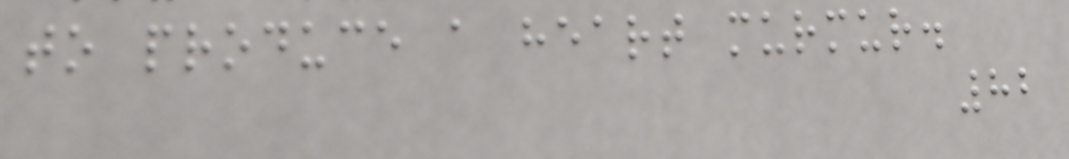to produce a heart murmur.
82
